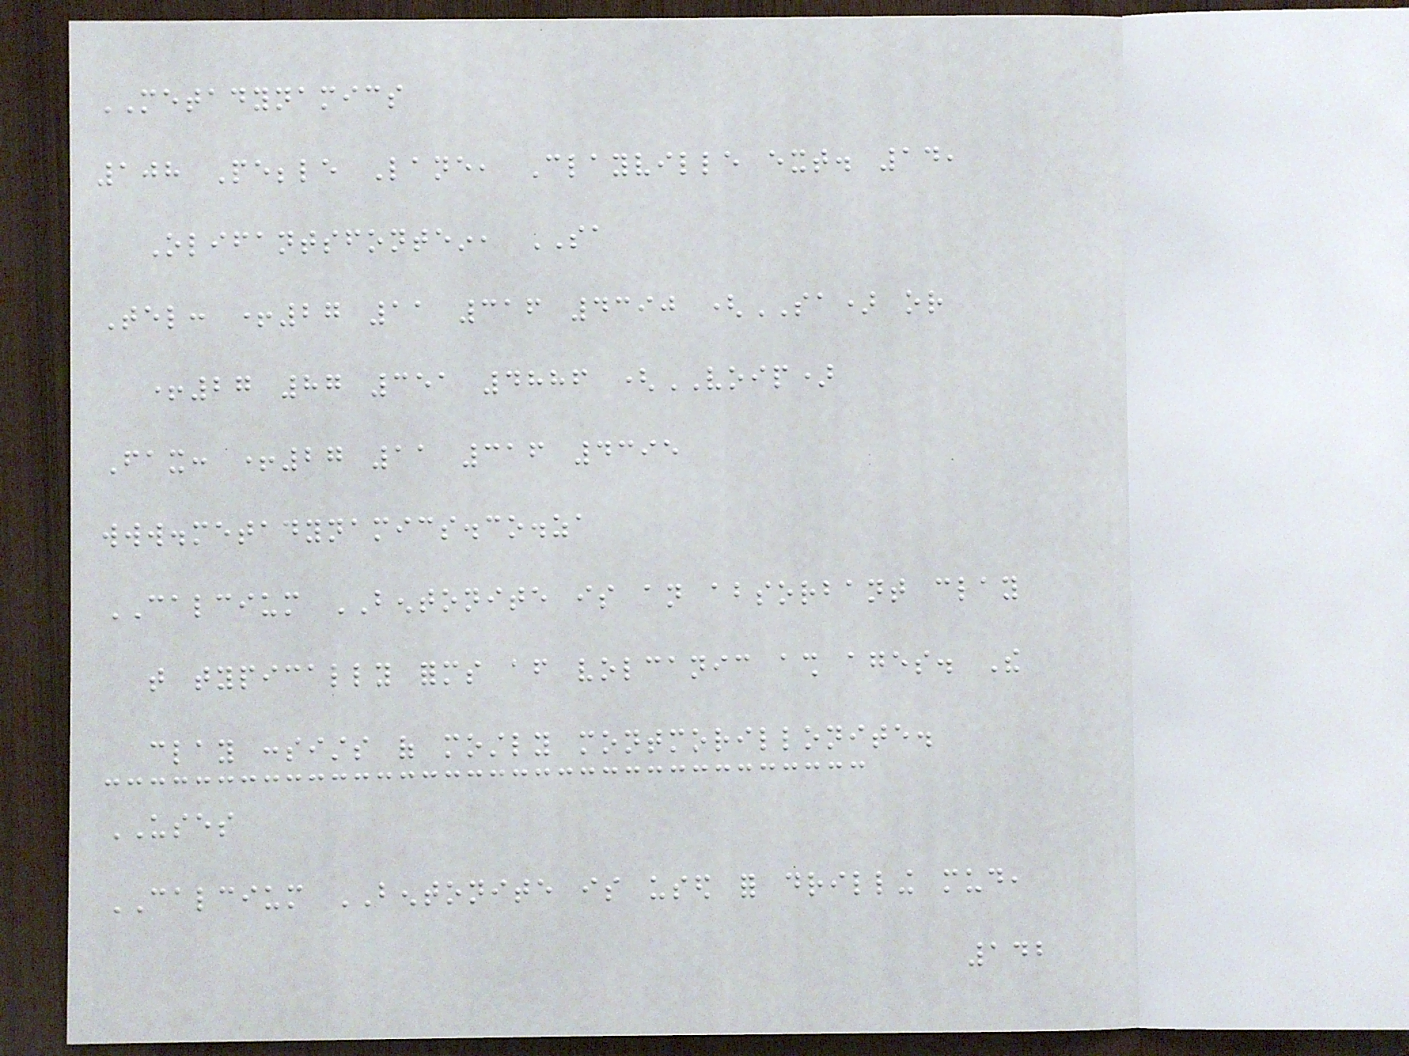METADYNAMICS
108 Pebble Lane, Clayville ext. 14,
Olifantsfontein, SA
Tel: +27 11 316 4390 (SA) or
+27 87 351 4886 (VOIP)
Fax: +27 11 316 4395
www.metadynamics.co.za
CALCIUM BENTONITE is an absorbant clay
that typically forms after volcanic ash ages. The
clay consists of mostly montmorillonite.
USES
CALCIUM BENTONITE is used for drilling mud,
142
